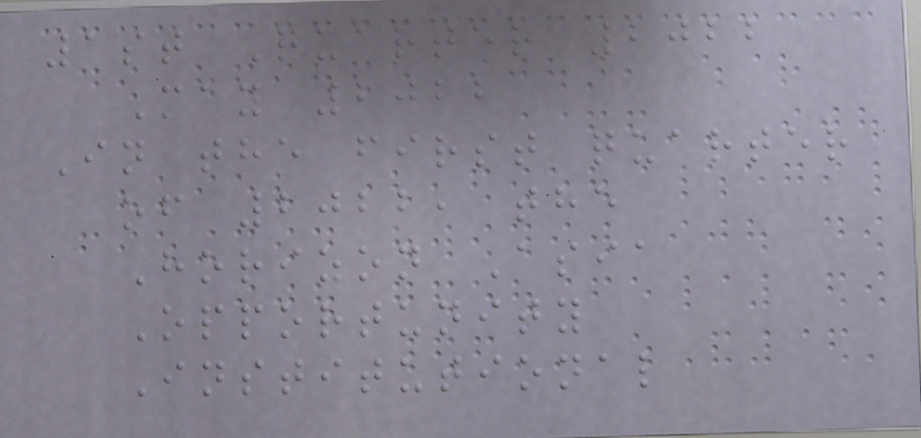1st Quarter 2022
May 2022
In the first quarter
of 2022, the
Horizon Asia
Opportunity
Institutional
